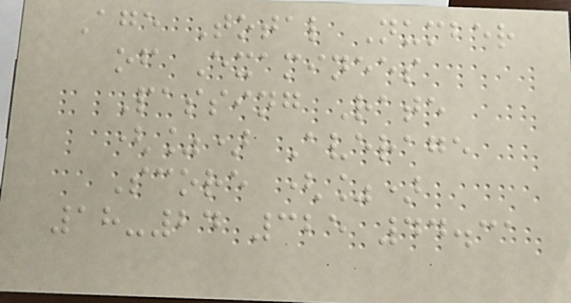Age Total Number
of Examinees
Passing Rate
(%) Average
Score (%)
18-24 325 44.31
